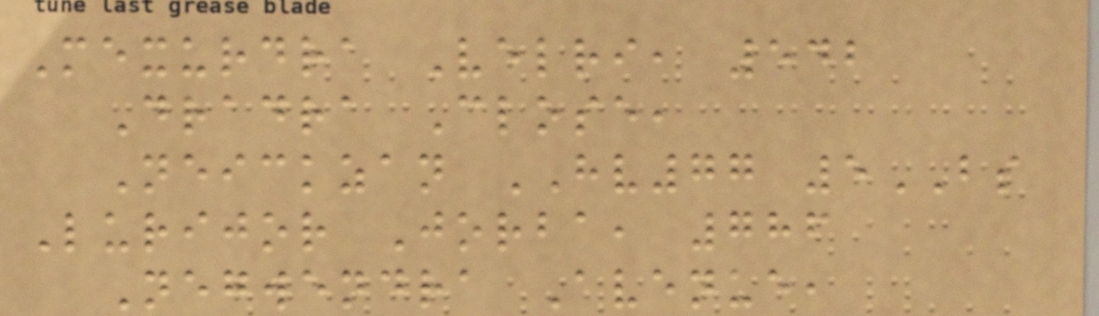Mexurdra Velri, 542
Dradra Close,
Neickzan HV77 5BS
Lurijor Jorba, 786
Negwendra Avenue,
